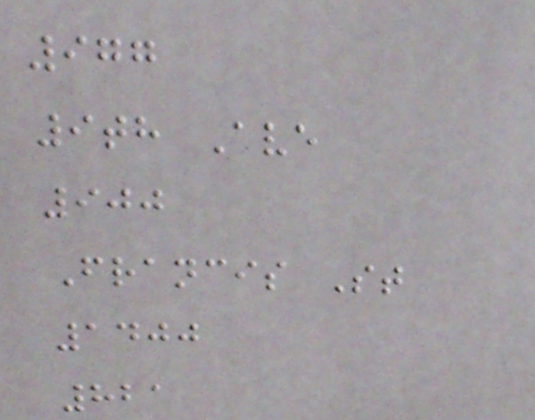977
9th Ave
900
Francis St
1400
821
